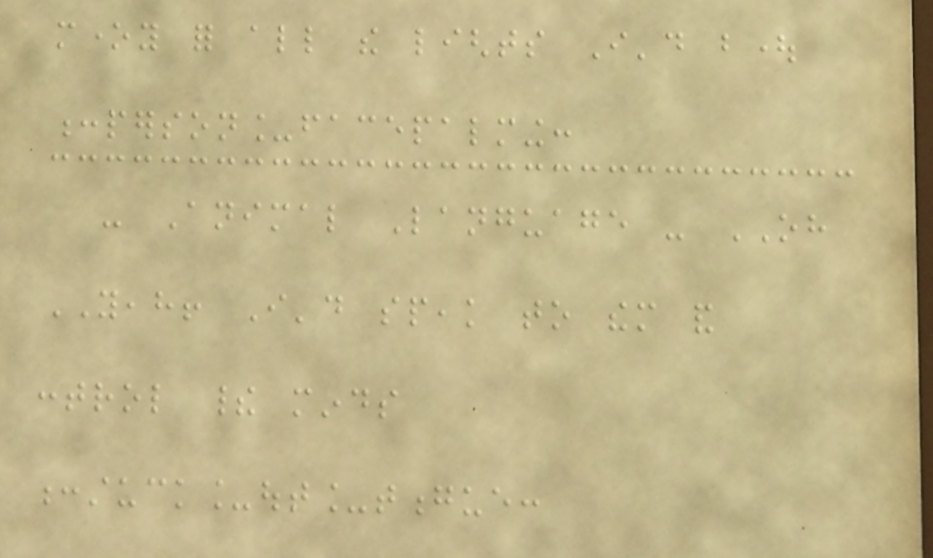money for all the lights I'd bought
:person_facepalming:
- Animal Language - OH
YEAH! I'd speak to them and
control their minds
:stuck_out_tongue:
